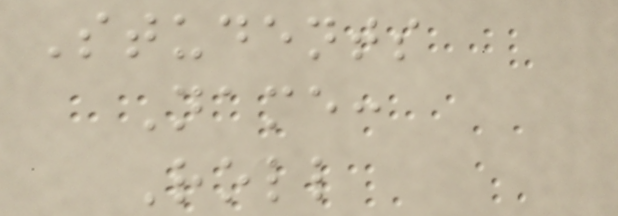Students
Name:
Roll
